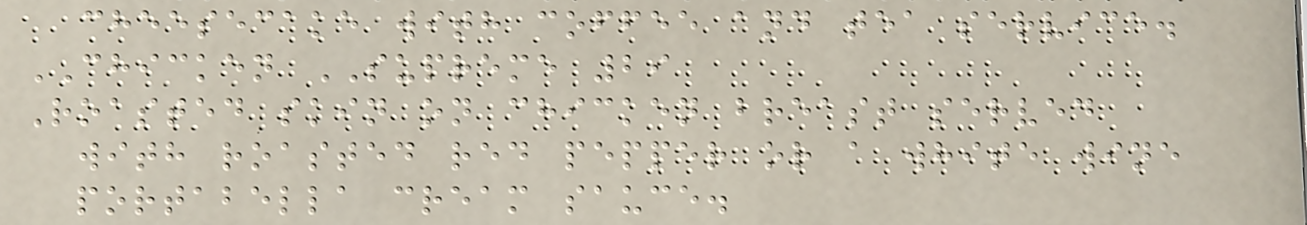cheesecake with coffee and tea service.
CHICKEN SUPREME 29
Roasted skin on chicken breast served
with roasted red pepper or a white wine
portabella cream sauce.
